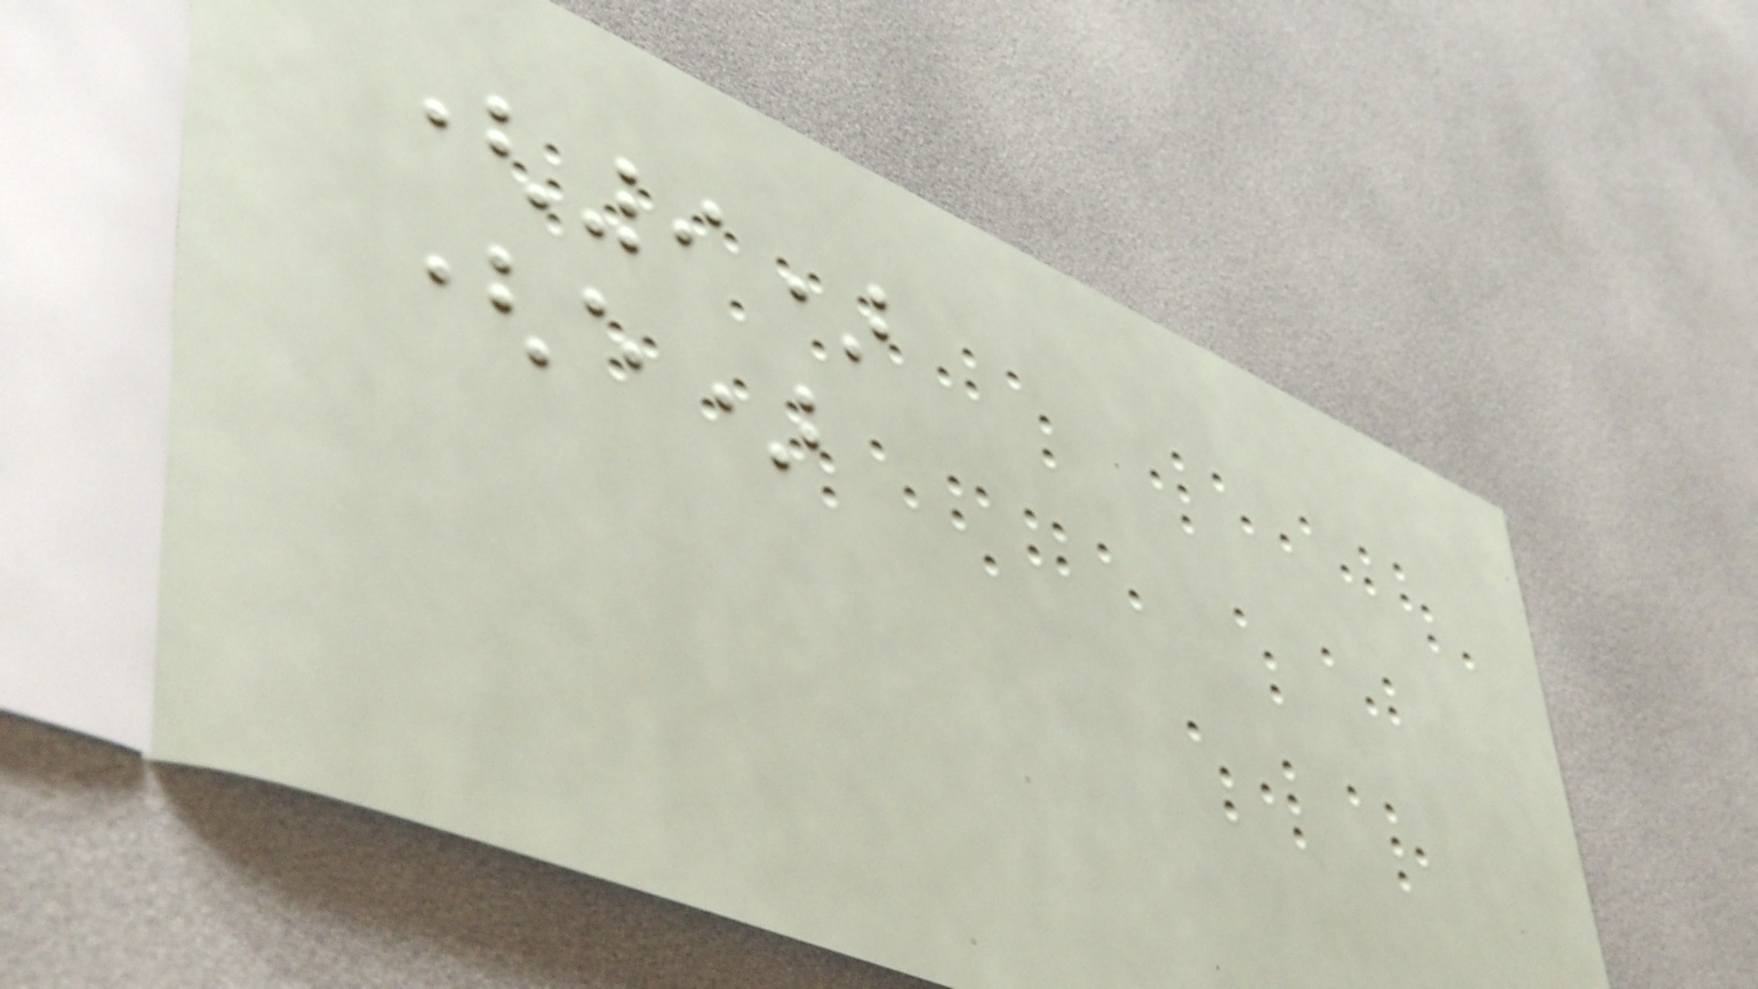(9)
(e)
